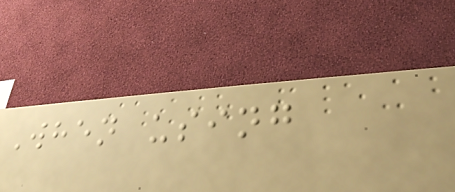When using
